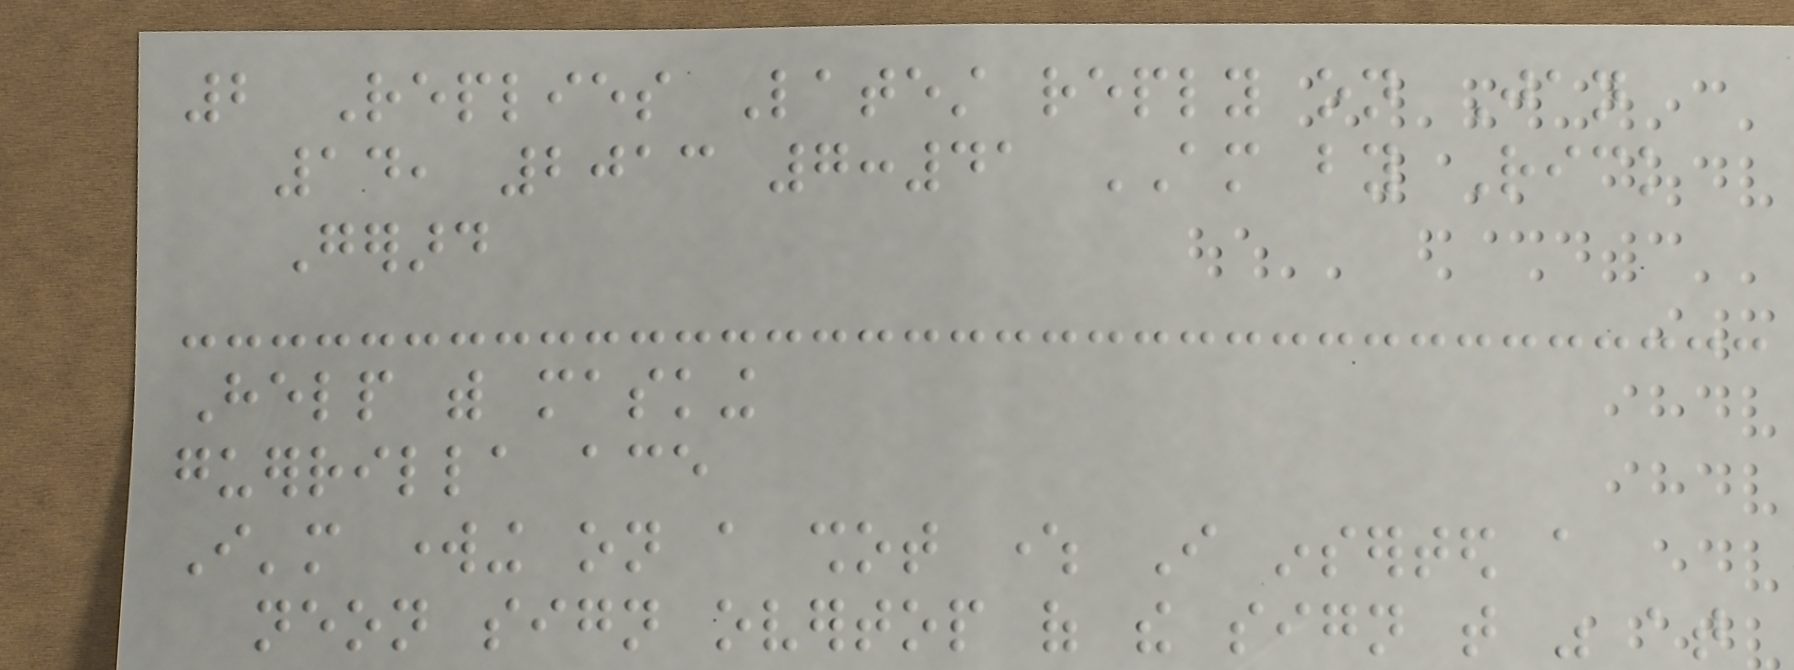2 Replies Latest reply on Jan
14, 2013 7:41 AM by Rick
Gerard
Help with masking
guerrilla ace
I'm working on a shot where I inserted a
neon sign overtop of the sign that was at
